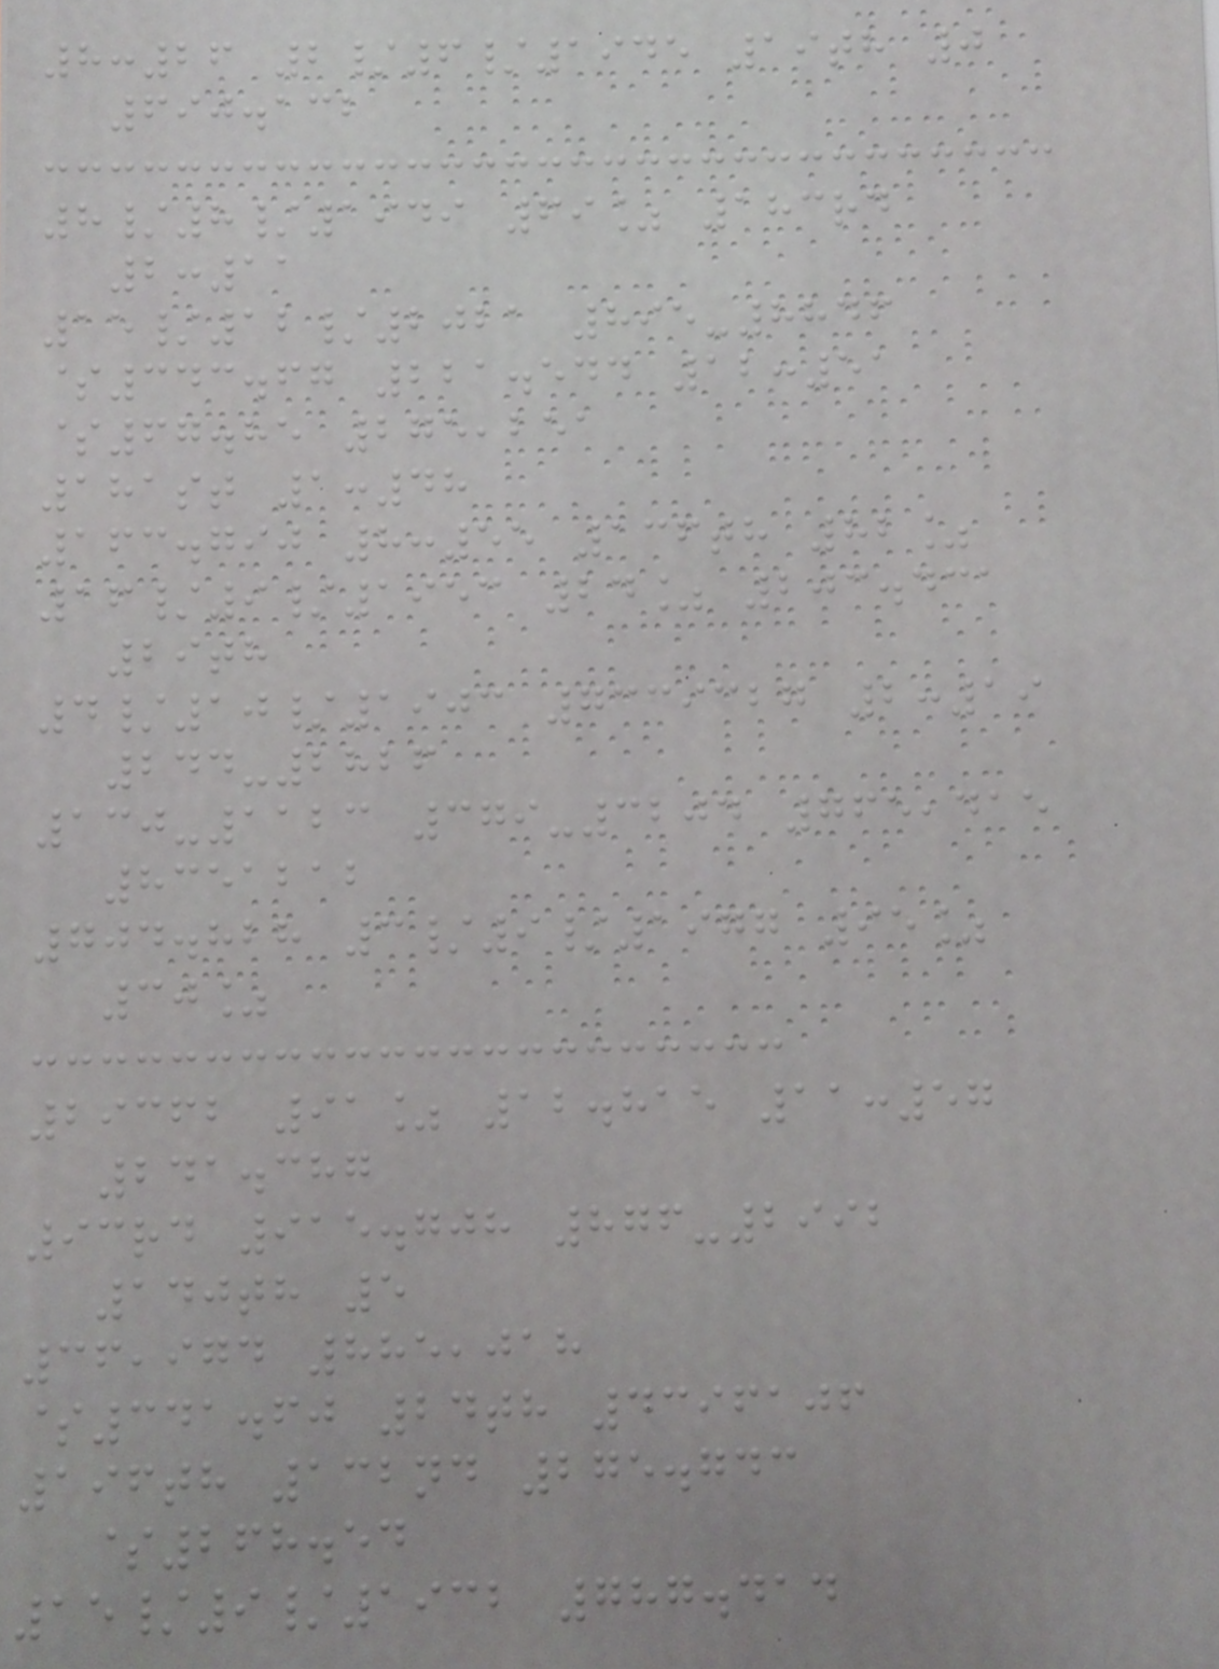8:26 2/6/1945 19th 0
690.132
8/8/1949 69% 183rd
2:11
15/12/2021 895-8846
$343.67 221.544 12:51
$67.85 275,251
181st 1:48
163.790 8:55 136th 82%
16/9/1953 24% 203.431
29th
4/10/1903 7339327 2:19
244-2826
130-1123 379-3204 765,415
8351212
704.828 3/9/1977 95%
30%
29362 91% 12.815 11:57
241.387
93rd 915.708 876-2992
140th 5
36,974 885,018
$341.60 24th 4396106
196th 132nd 275.743
$268.54
15/9/1932 787.414
